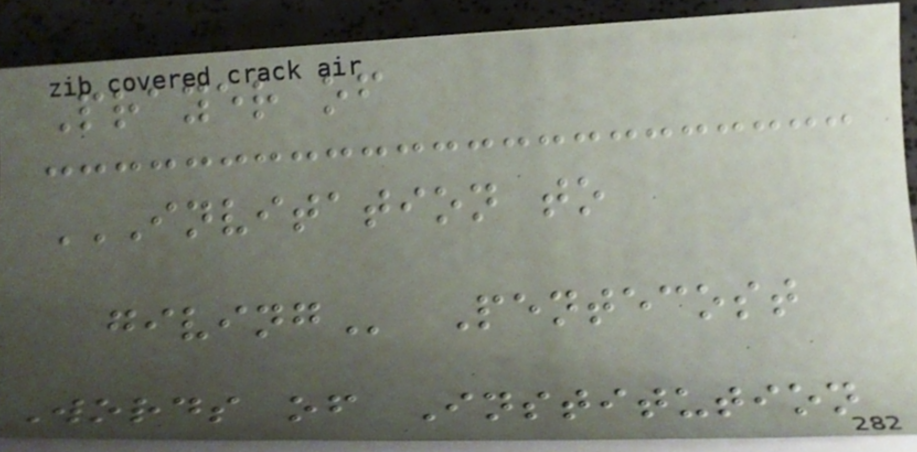Prayer of
INVITATION TO
GIVING Pentecost
Words of Institution
